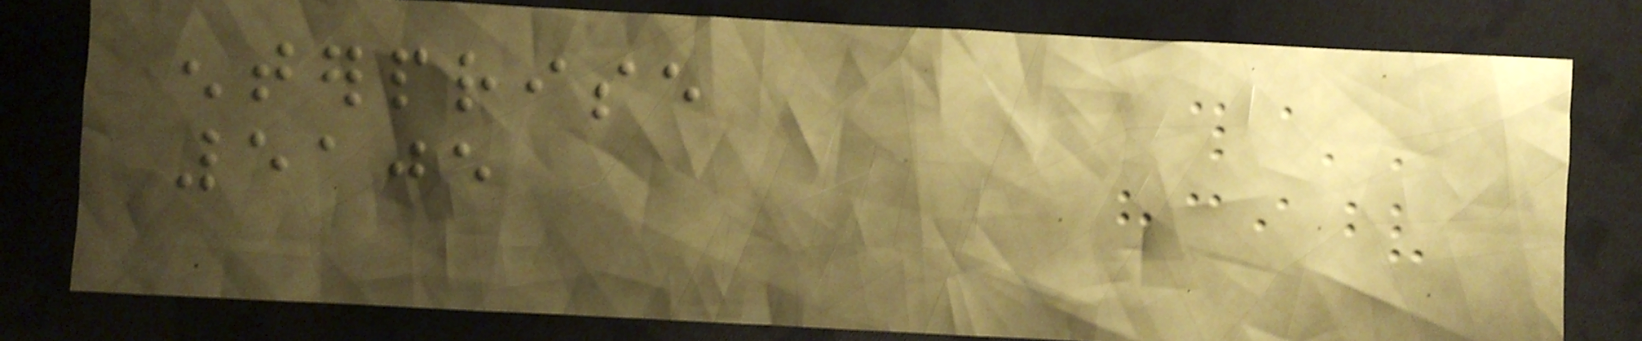enterprise
5105
